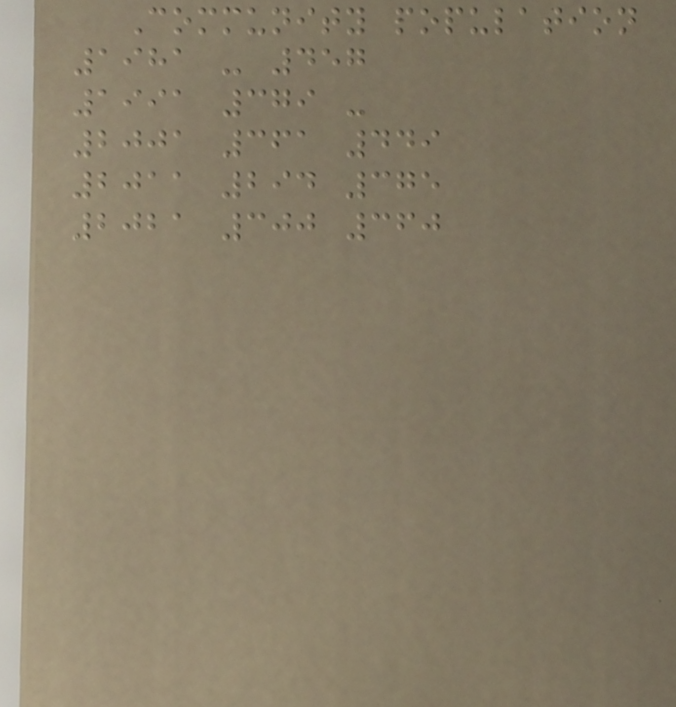Community population
1981 - 457
1991 379 -
2001 361 449
2011 294 375
2021 300 360
